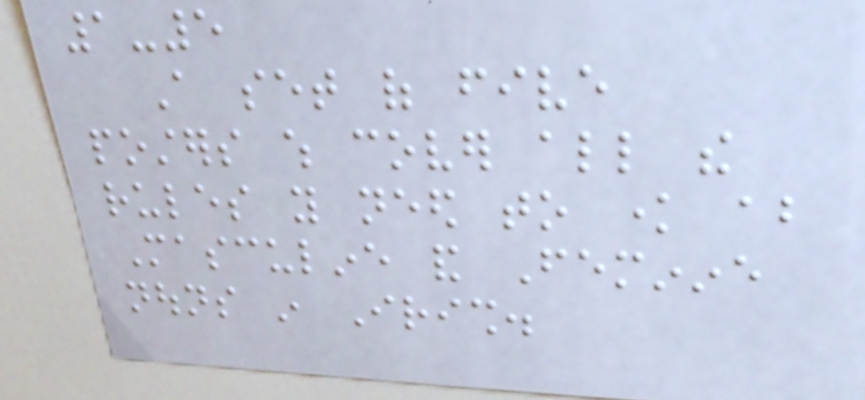1-5
A set of five
posters which cover all the
rules you need to know about
Masculine and Feminine
nouns in Irish.
